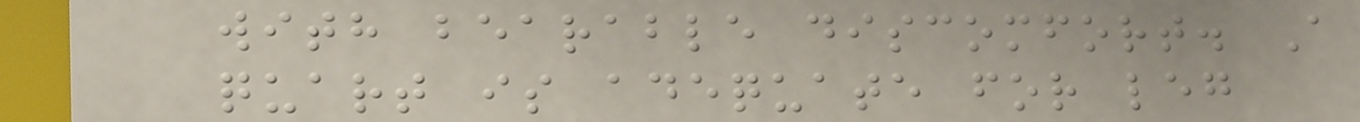with bearable discomfort. A
quart is adequate for leg
